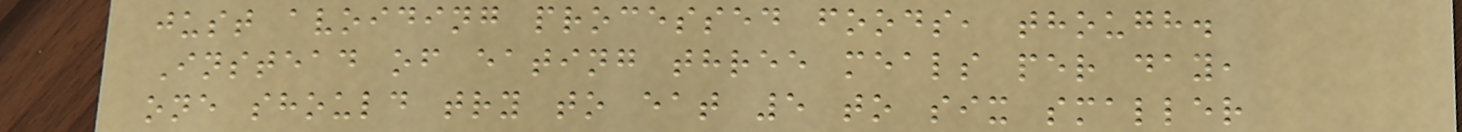just avoiding processed foods, though.
Instead of eating three meals per day,
one should try to eat 5 to six smaller
